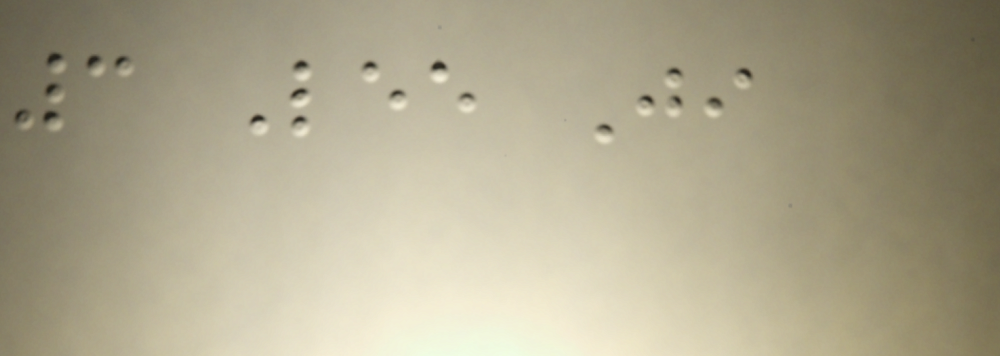3 Lee Ji
